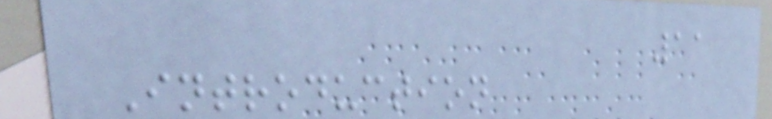11
Introduction
